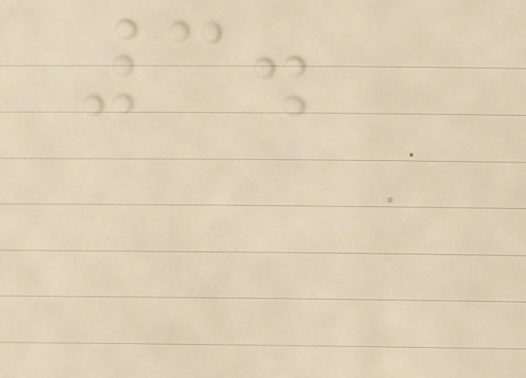3.
